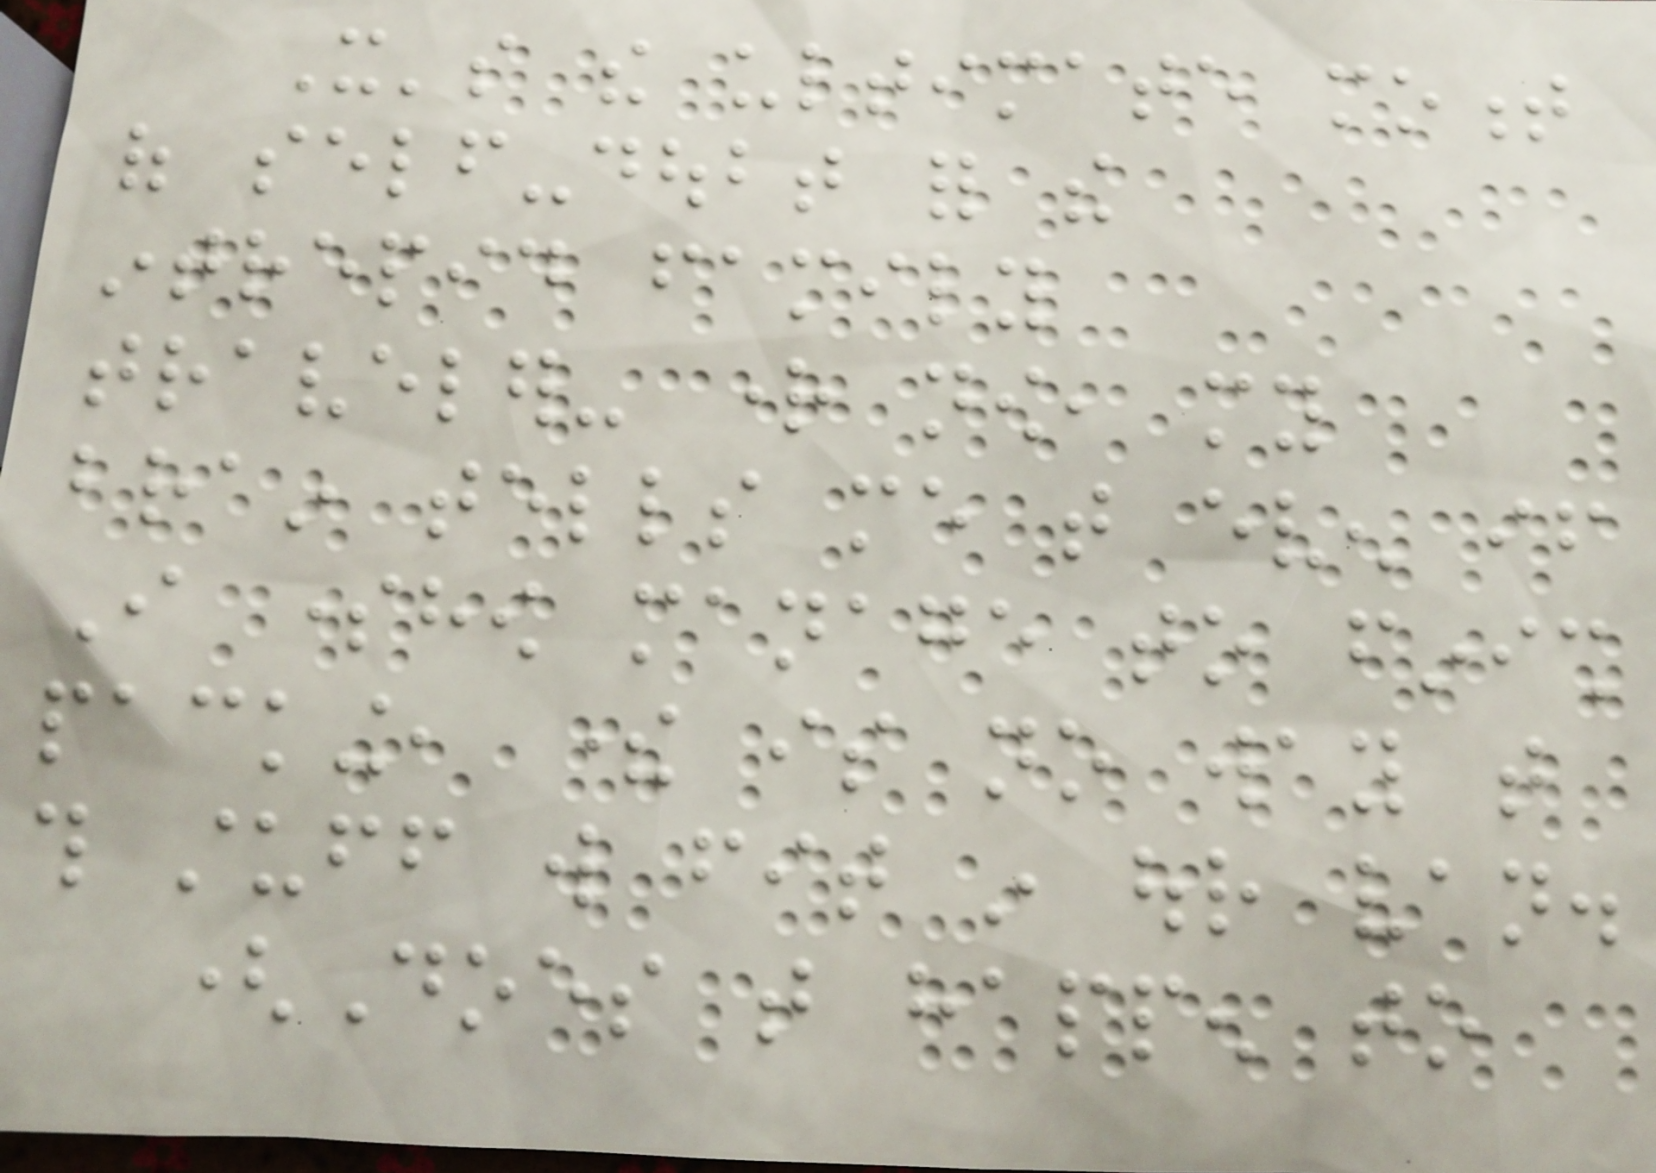It's the ultimate moment
of self-doubt for the
intrepid family
traveler- right now, my
brain tells me that even if
I somehow manage to finish
packing, there is no way that
this stuff will fit in our van.
(Does that happen to
